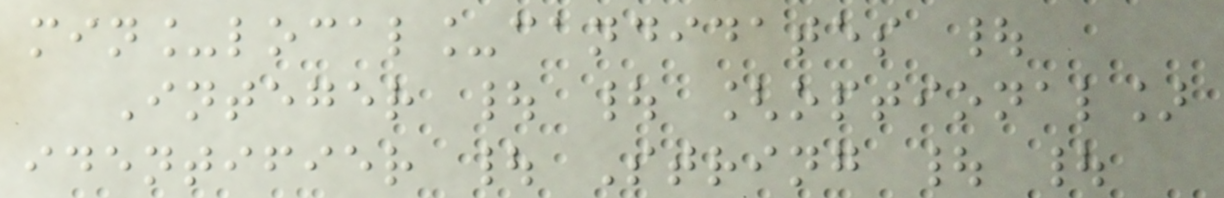min_local_candidates |
Integer | | [optional]
identifier | String | |
